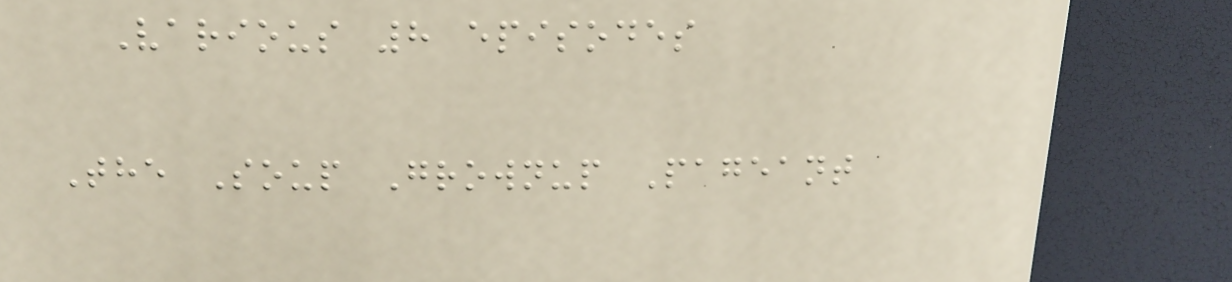Various 8 episodes
The Soup Grownup Pageant
